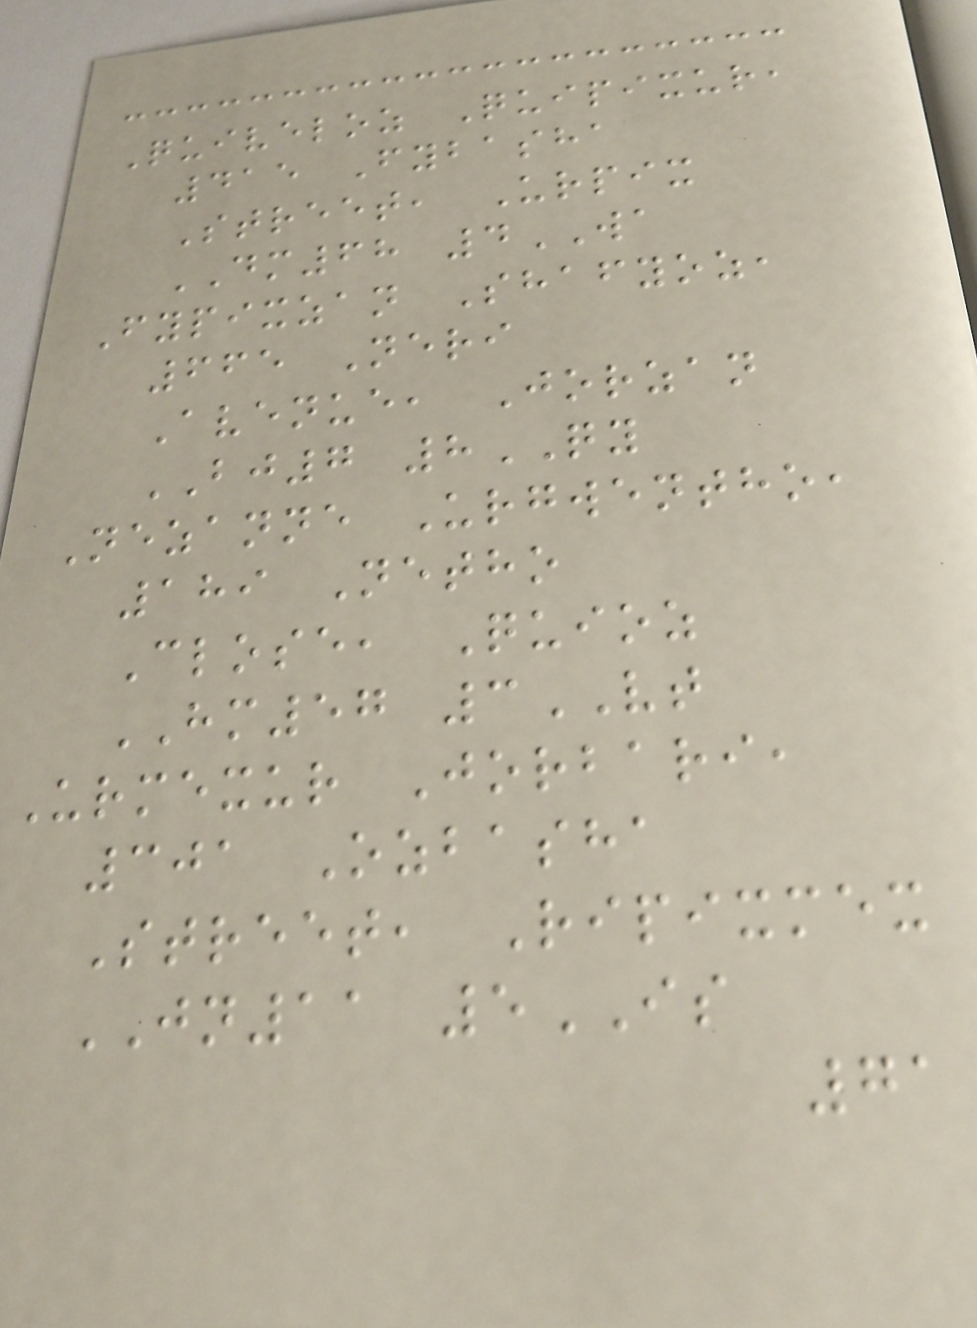Quiveloz Quipixur,
415 Fybasha
Street, Urpix
DM68 4WA
Fypixzan Shafyoz,
665 Neri
Avenue, Jorzan
BJ7 8QY
Nezanne Urgwentho,
189 Netho
Close, Quioz
HM57 3VT
Urmexur Jorbari,
301 Ozbasha
Street, Ripixmex
JN11 5IS
71
